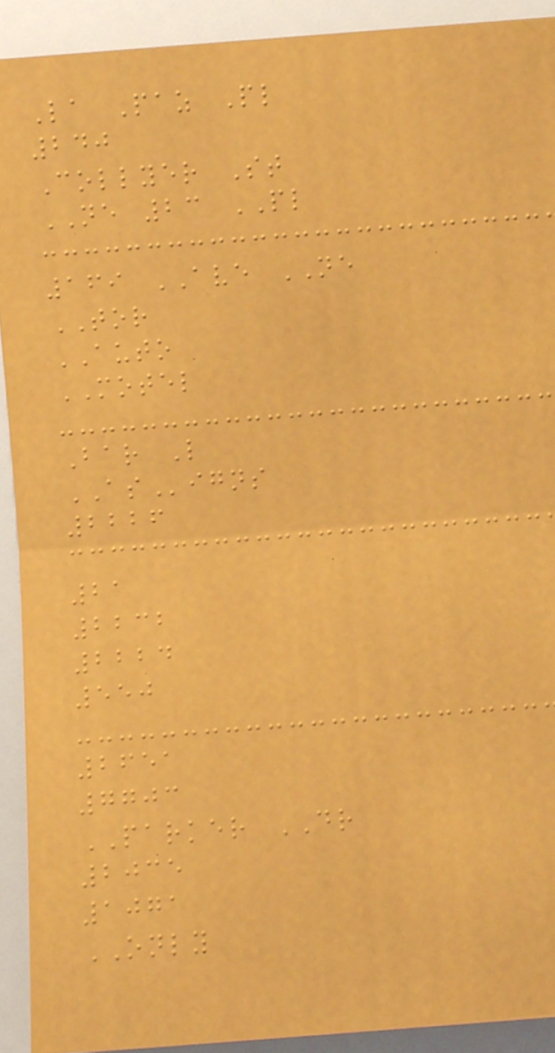La Paz Pl
240
Collyer St
NE 23 PL
169 AVE NE
TOR
AUTO
MOTEL
Bar L
ASigns
2226
21
2232
2224
550
2651
7703
PARKER DR
2035
1071
ONLY
